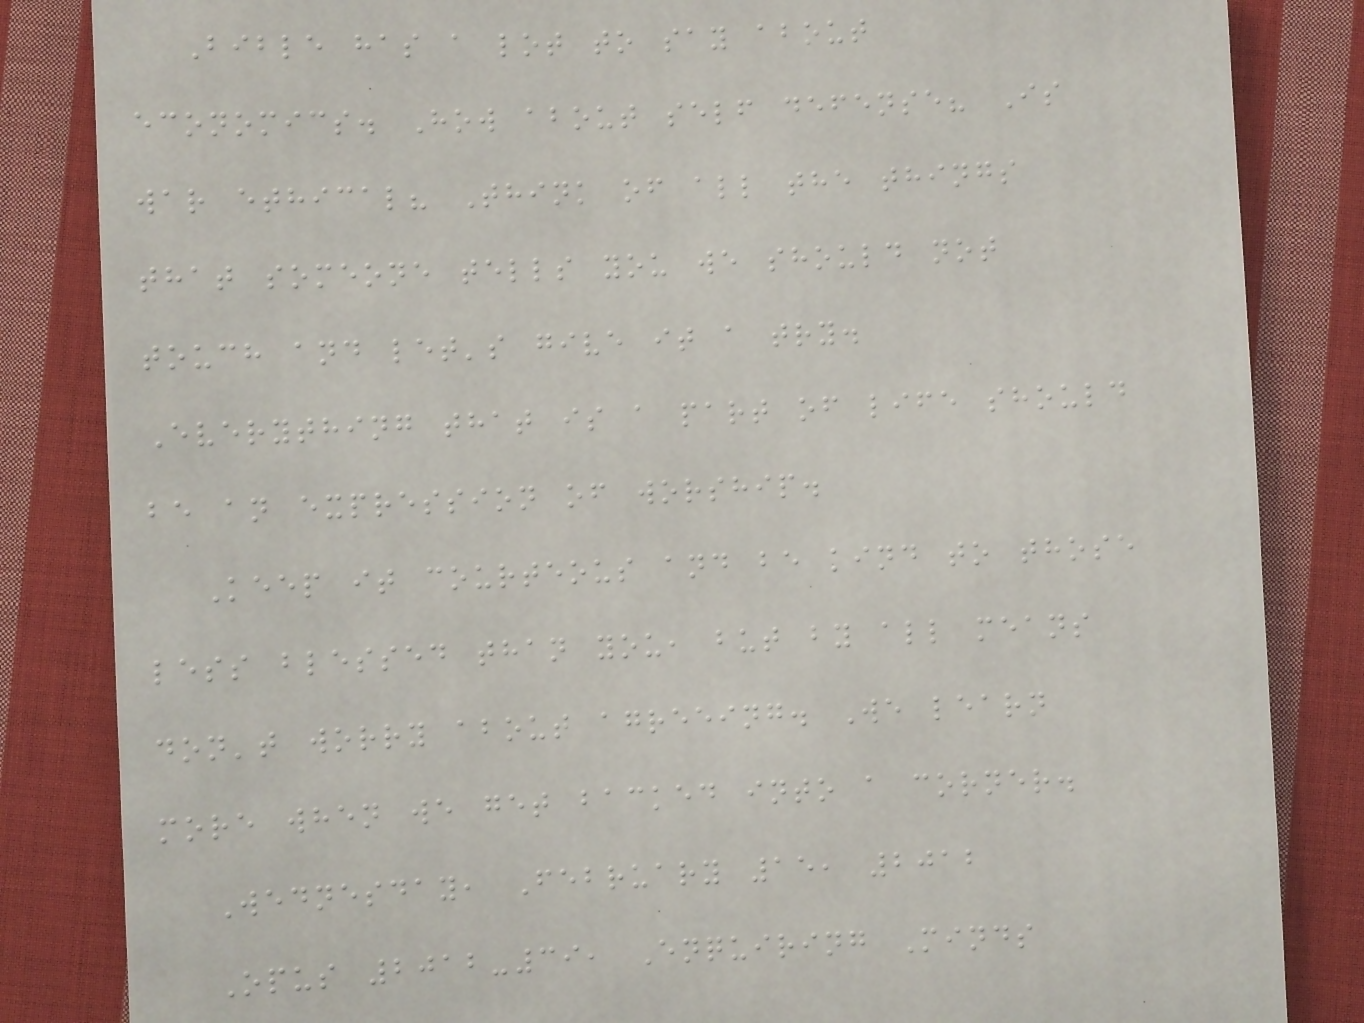Bible has a lot to say about
economics. How about self defense? Is
war ethical? Think of all the things
that someone tells you we should not
touch and let's give it a try.
Everything that is a part of life should
be an expression of worship.
Keep it courteous and be kind to those
less blessed than you, but by all means
don't worry about agreeing. We learn
more when we get backed into a corner.
Wednesday, February 15, 2012
Opus 2012-39, Enquiring Minds
